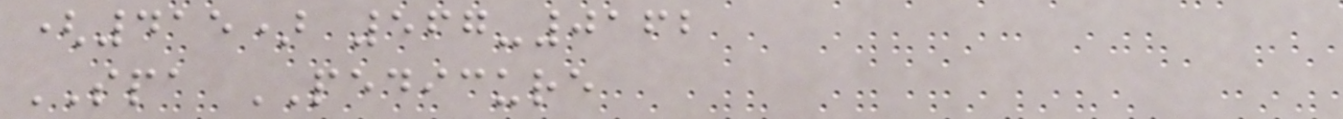(415) 567-0162
SPA PEDICURE
